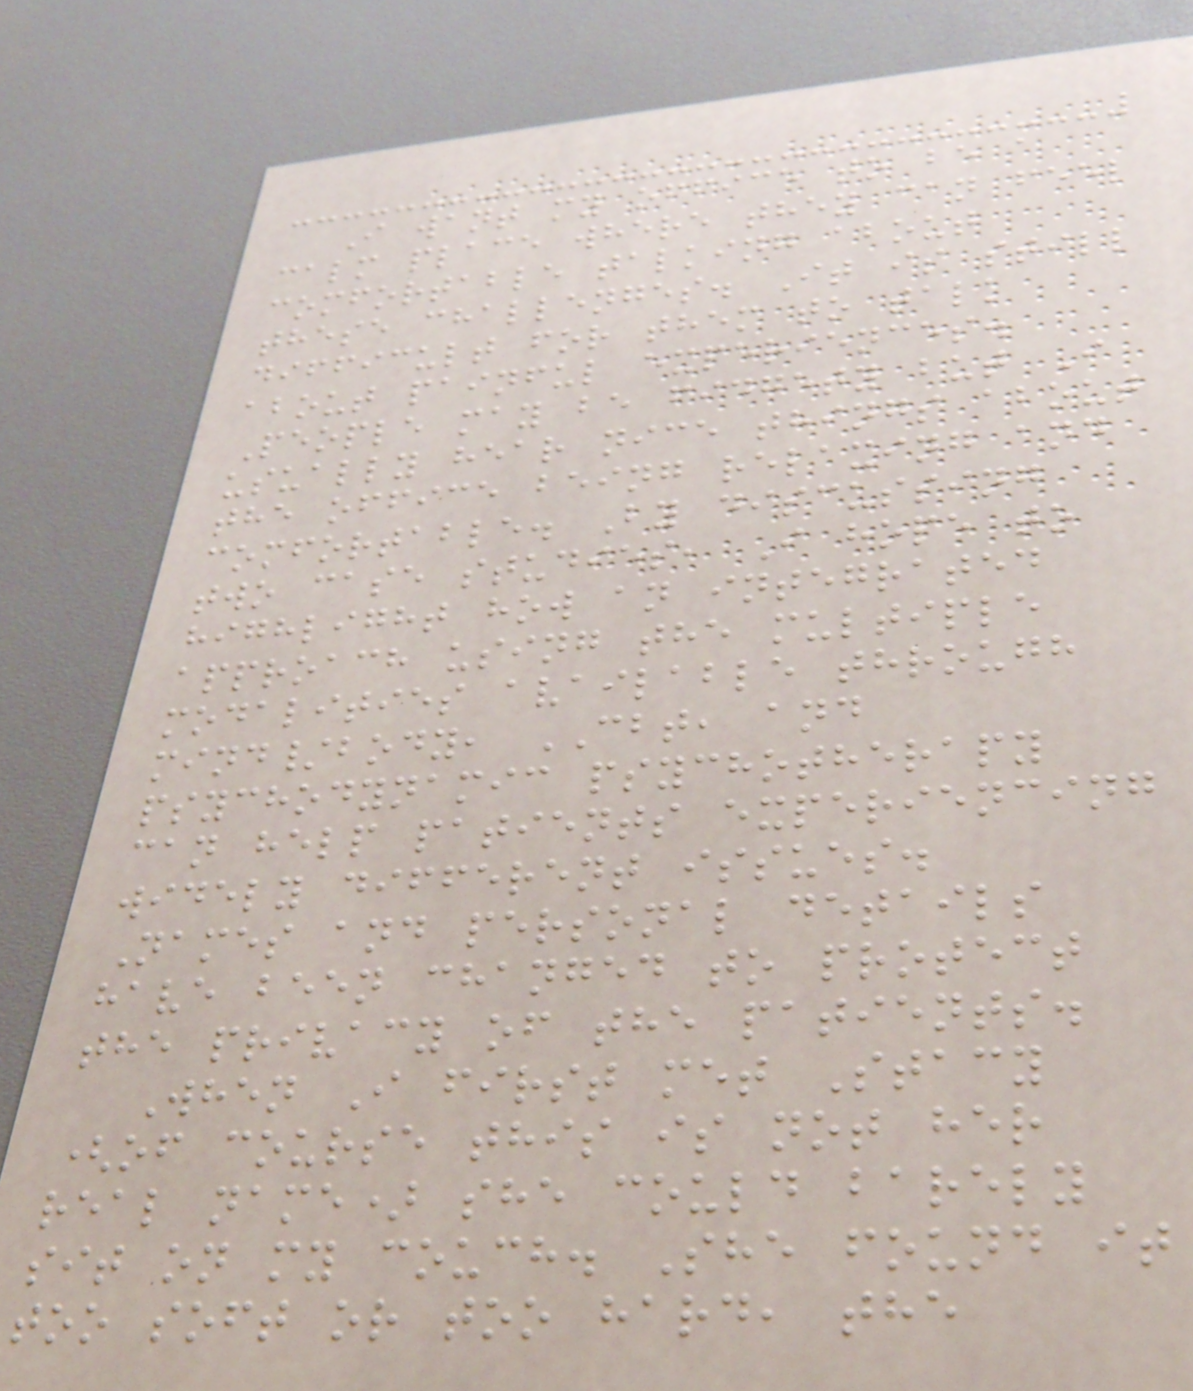I want my office to be a
calm place where they can feel
comfortable talking about
these challenges. It is still
difficult for them to talk
about painful experiences.
People may be fidgety but I
usually hear nice things about
the office being relaxing and
comfortable. By discussing
two case studies, I hope to
highlight how an integrated
approach using the multiple
modalities available through
mind/body, CBT, and
psychodynamic psychotherapy
can help patients experiencing
widely different issues.
Names and personal details
have been changed to protect
the privacy of the patients.
When I first met Stacy
(of course this is not her
real name) she could barely
sit on my couch. She found it
too soft or too hard, the
